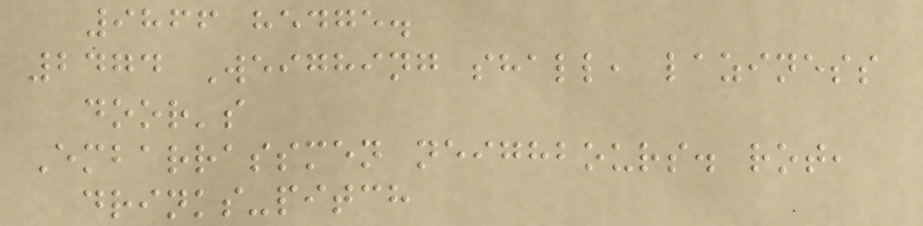9866 hedge.
2474 Weighing shall, laziness
door's
Embarrassmen neighbours. rot,
drinks-pitch
